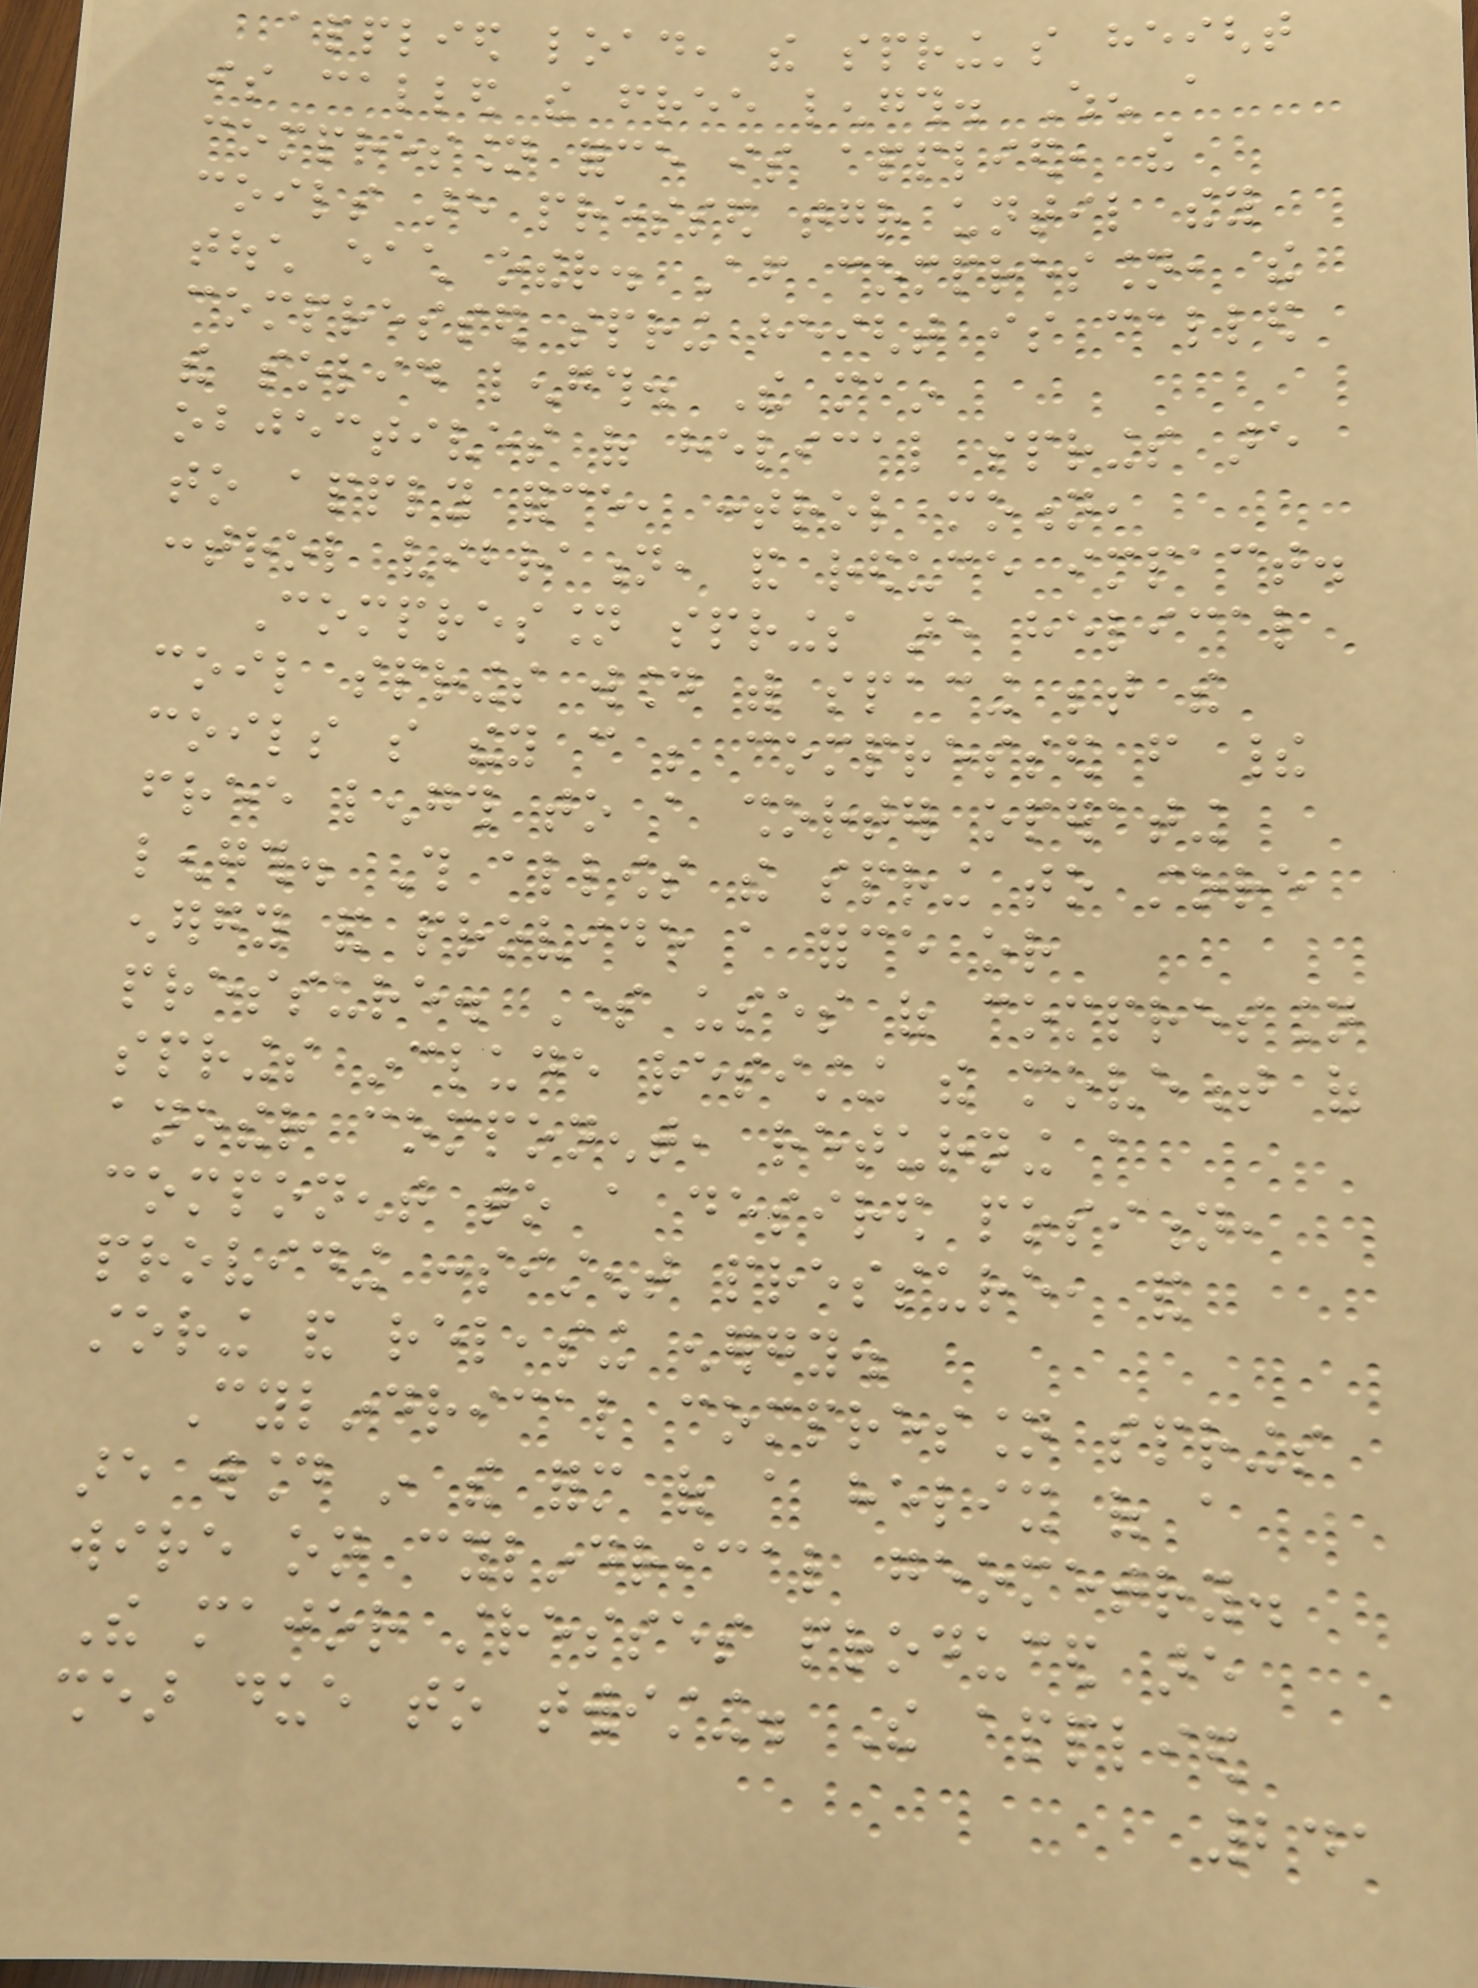applied load, the spring's height
is called the free length. When a
compression force is applied, the
coils are pressed together until they
touch each other. After compression, the
compressed spring height is called
the solid length. The main
objectives of helical springs are
to apply force, control motion,
control vibration, and reduce impact.
Compression springs are helical
coil springs wound with spacing between the
coils so they can be compressed from their
free length to a shorter operating
length. This allows the spring to store
energy and provide a force or
pressure. Some uses of compression
springs include resisting the movement of
another component, returning a
component to a desired position,
providing consistent pressure, and
storing and releasing energy.
Cylindrical compression springs
are wound in the form of a helix of a
wire on cylindrical geometry.
The major stresses produced are
shear due to twisting. The applied
241
